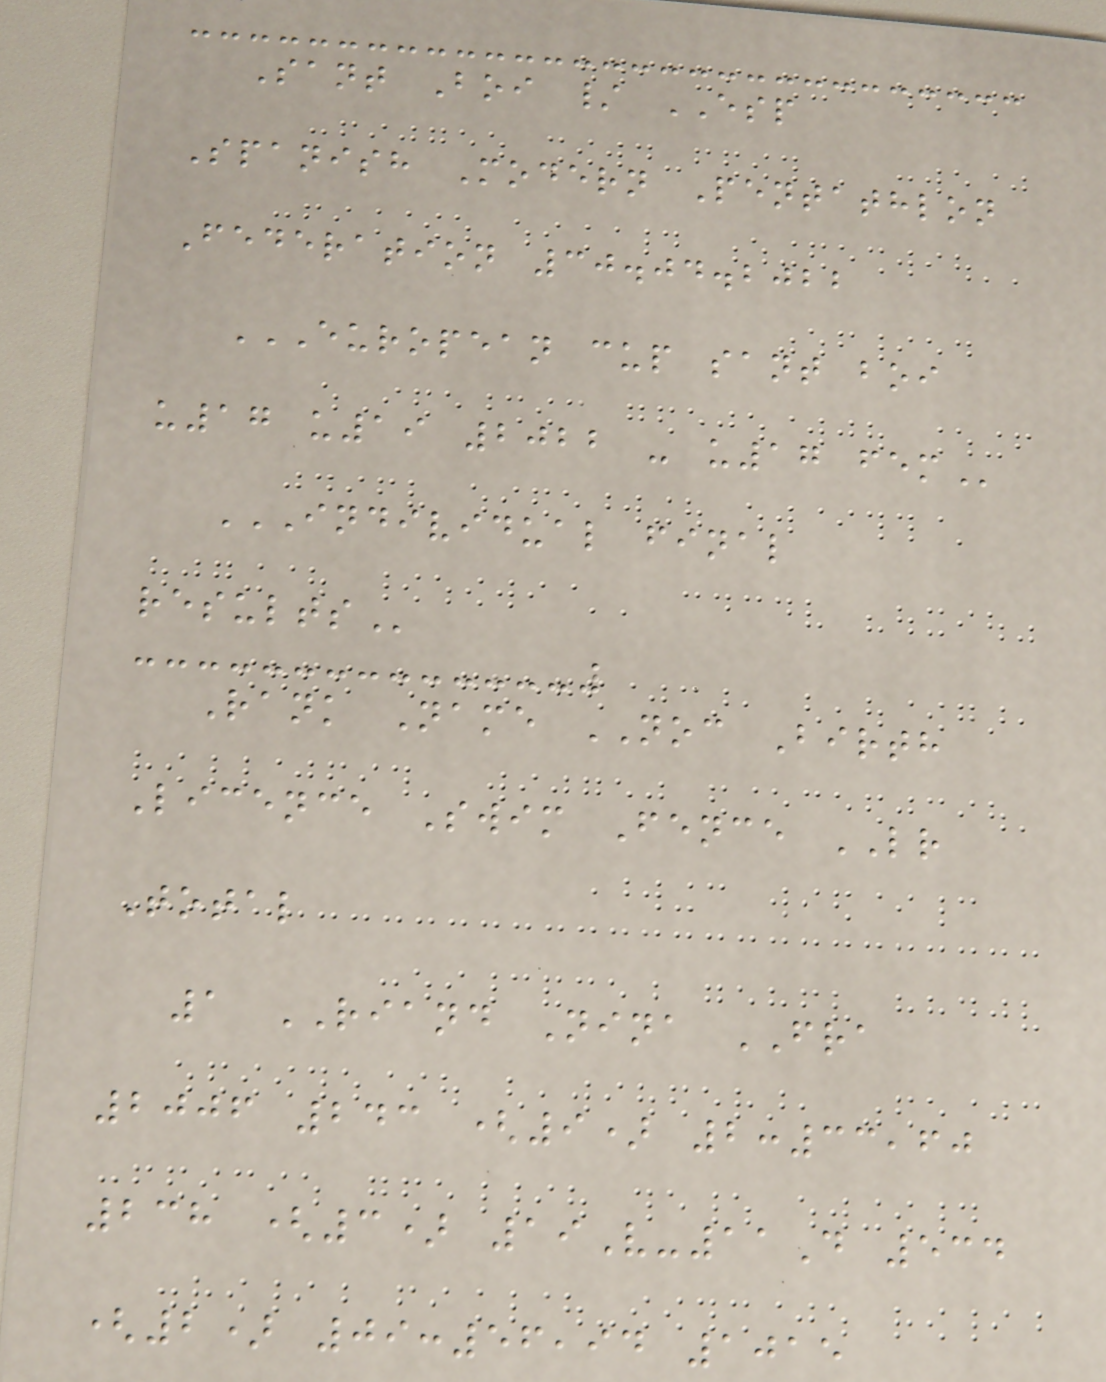Sant Boi / ESP
Spanish Modern Pentathlon
Federation 30.04.2022
EUROPEAN CUP SANT BOI
U17 U19 2022 - U17 FEM
INDIVIDUAL FINAL
RESULTS
Rank Name NOC Birth
Licence Swim Fence LR
Total
1 RIAND Nina FRA
2006 243 (9) 2:33,60
238 (3) 19V-11D 534
(2) 09:56,94 1015
